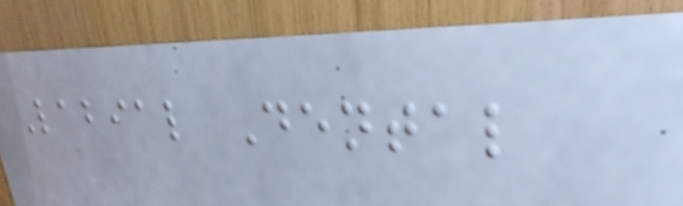Labial Dental
